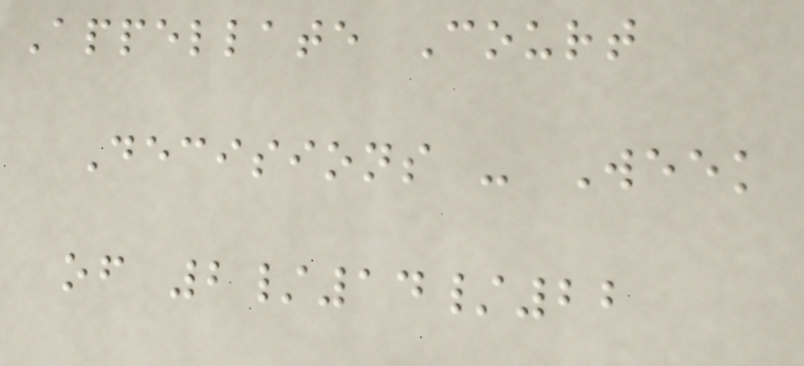Appellate Court
Decisions - Week
of 2/14/22
